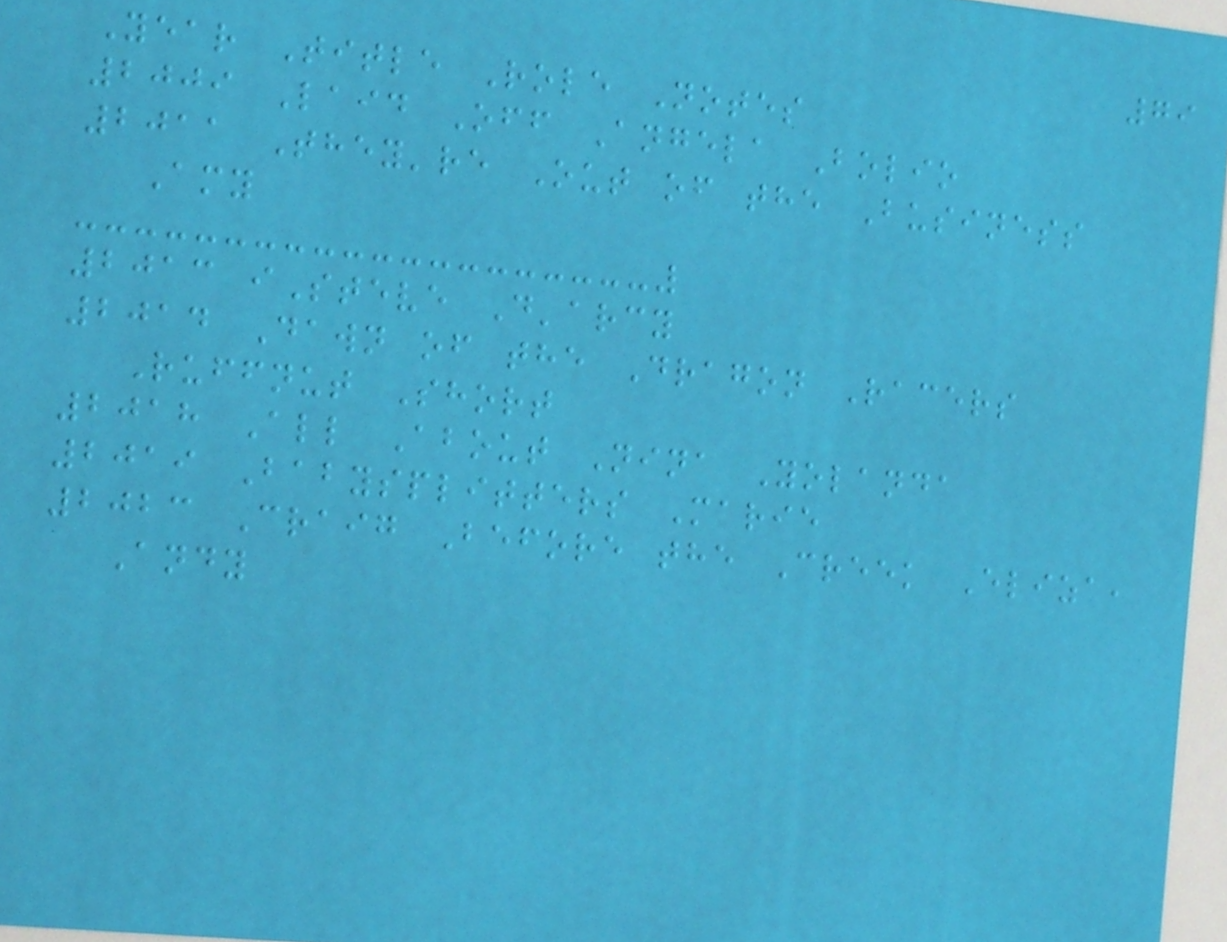79
Year Title Role Notes
2009 Laid Off Angela Bolio
2011 They're Out of the Business
Amy
2013 iSteve D'arcy
2014 Dawn of the Dragon Racers
Ruffnut Short
2018 All About Nina Yolanda
2019 Babysplitters Marie
2023 Craig Before the Creek Eliza,
Andy
